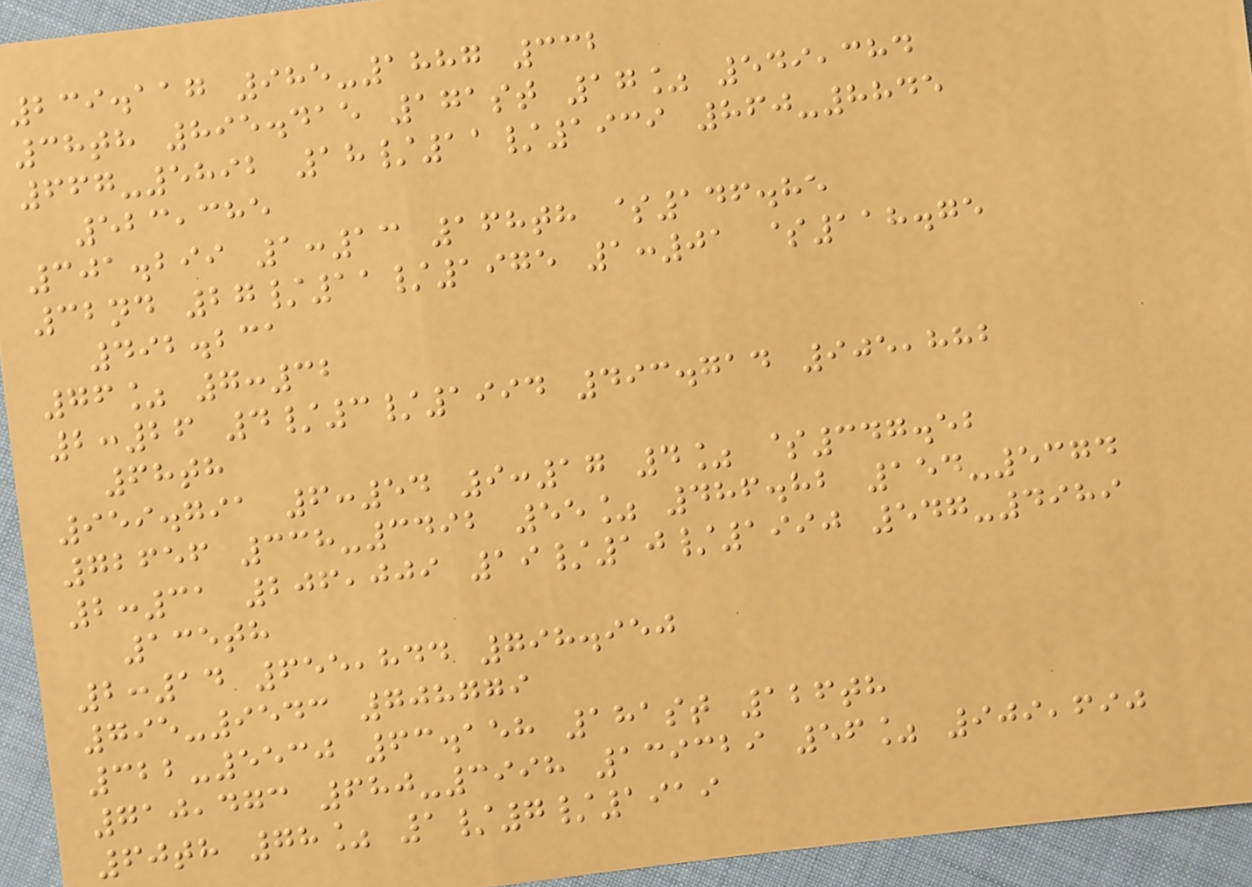239.117 985-1887 332
38th 895.415 171st 17% 549,384
667-5892 18/11/1939 860-8845
523,385
301.299 1:13 168th $146.85
32nd 27/11/1975 1:01 $118.75
492.231
76% 7:32
2:26 4/3/1994 493.714 905,882
68th
959.791 6:54 9:17 4% $347.52
72656 338-3492 55% 486.82 154-5374
2:31 206,009 19/10/1990 547-4989
135th
2:14 655,844 798.950
795-9543 708779
322-5530 63.158 181st 126th
710,473 680-3998 139329 56% 909,690
60th 78% 1/7/1919
